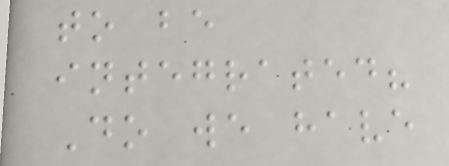to be
integrated?
Do we have
